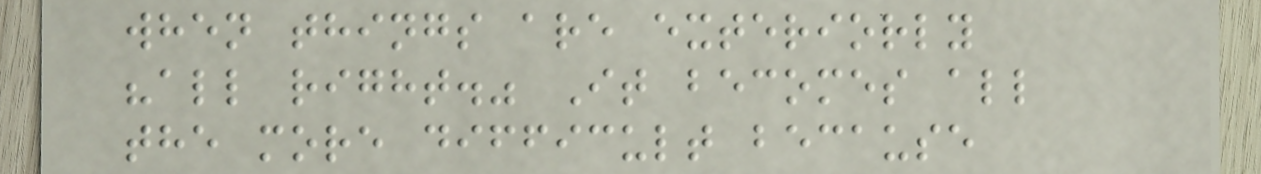when things are exteriorly
"all right." It becomes all
the more difficult because
